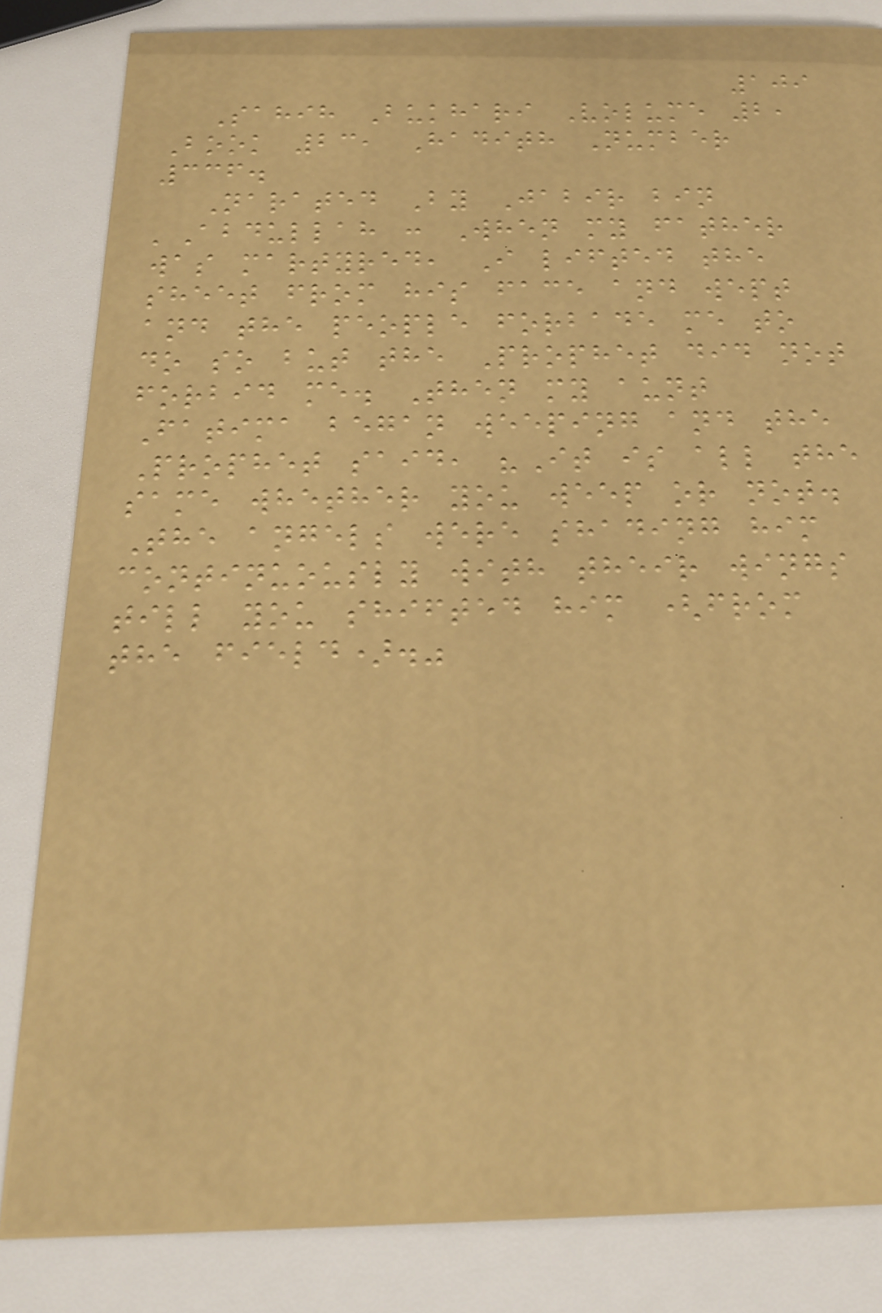109
Sahih Bukhari Volume 2,
Book 23, Hadith Number
336.
Narated By Jabir bin
'Abdullah : When my father
was martyred, I lifted the
sheet from his face and wept
and the people forbade me to
do so but the Prophet did not
forbid me. Then my aunt
Fatima began weeping and the
Prophet said, "It is all the
same whether you weep or not.
The angels were shading him
continuously with their wings
till you shifted him (from
the field)."
